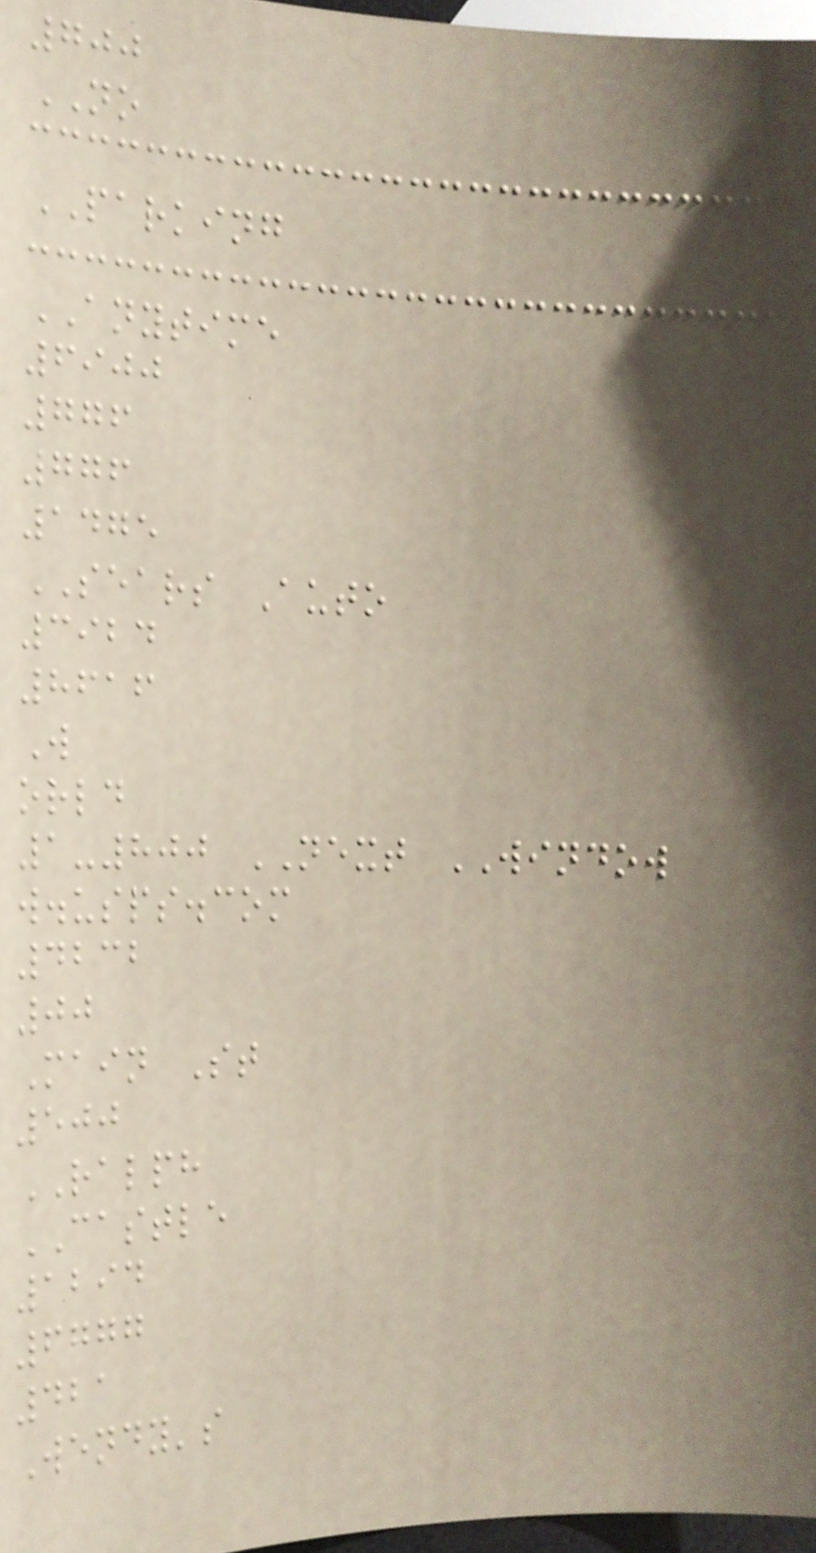700
NO
PARKING
ANYTIME
6900
776
776
1475
SEARS Auto
3924
8616
W
orld
1-800 NEXT WINDOW
w.usps.com
4232
00
Main St
500
RALPH
CASTLE
1294
6777
421
Wendy's
